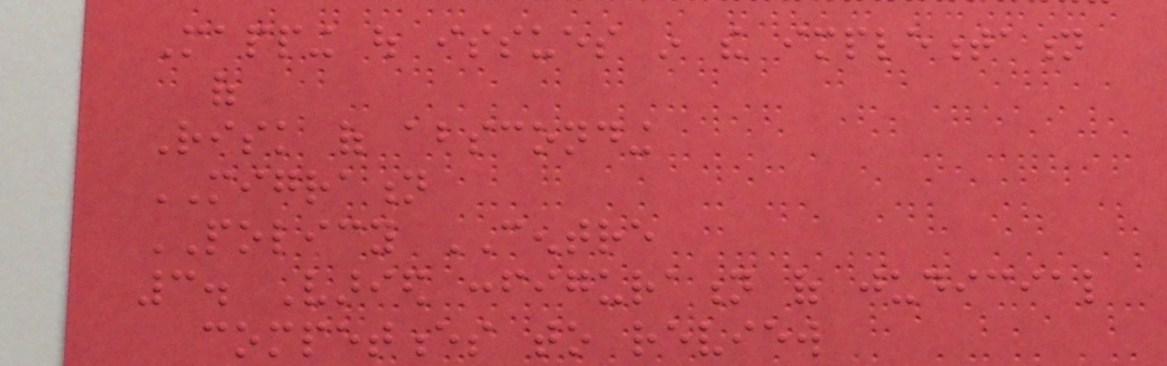Mapping out issues in the implementation
of
Risk of absconding
MIGRATION
POLICY CENTRE
3. Varied configuration of judicial
competences to review
